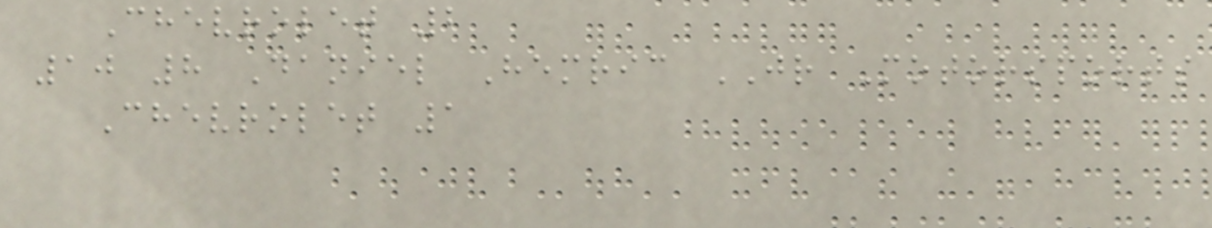Chevrolet 2
10 8 Daniel Hemric JR Motorsports
Chevrolet 1
